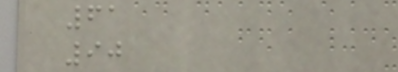61
90
